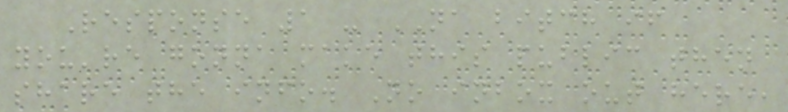Response 1 - NA bitch if
you're gonna make this public then
share the info. No inbox out here,
